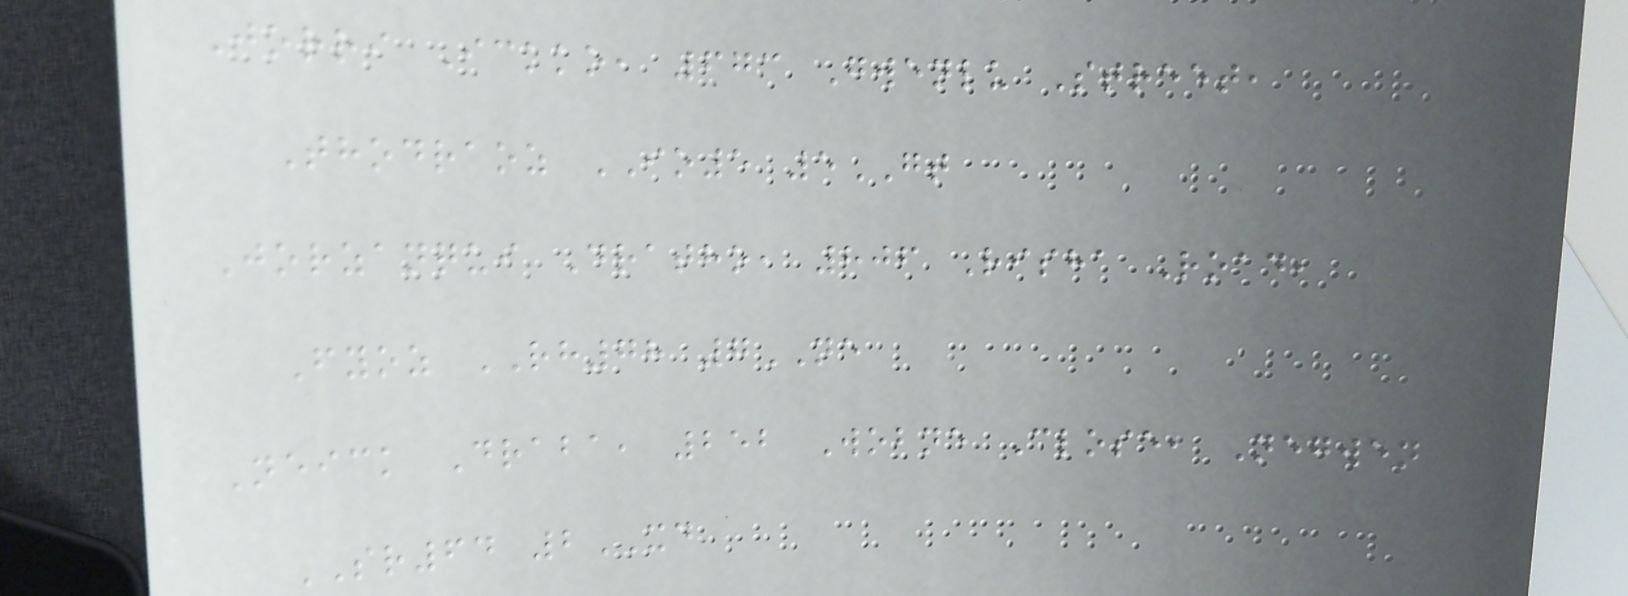Jorri Ickko, 673 Gwenlu Street,
Thodraoz IO5 5GT
Jorzanqui Dratho, 806 Risha Road,
Fyoz RH78 7NE
Neick Draba, 252 Wobne Close, Negwen
SR64 2XD
